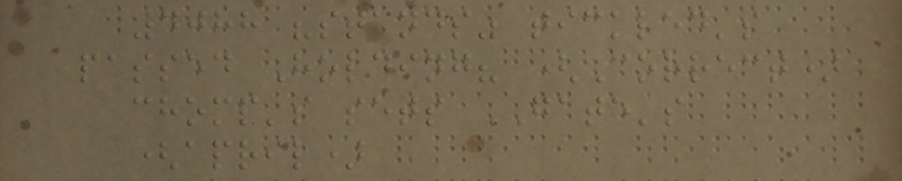4088 "stands" tickled's
passed Holding? (Correct)
chomp's sets GATE's
(april)
